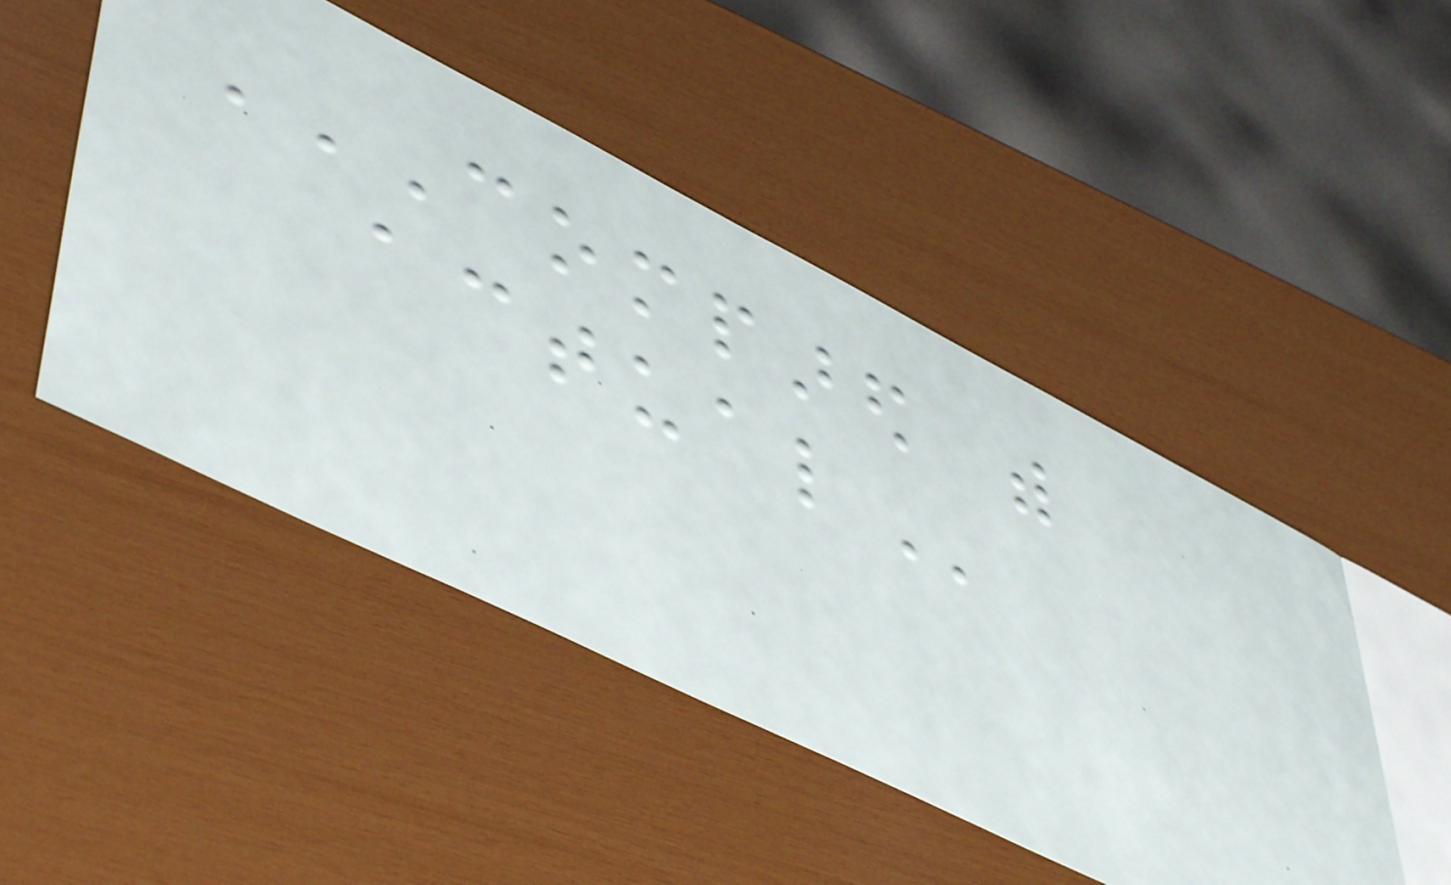COMPARED WITH
ACTUAL
